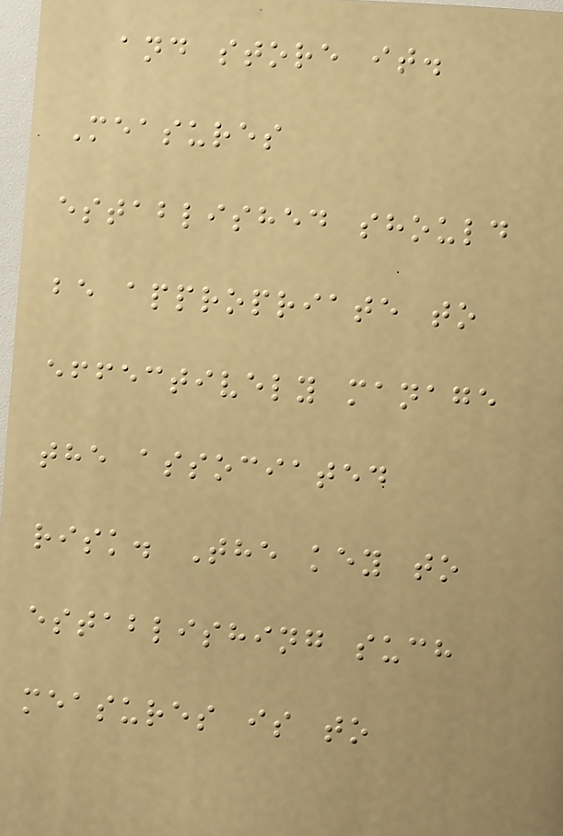and store it.
Measures
established should
be appropriate to
effectively manage
the associated
risk. The key to
establishing such
measures is to
